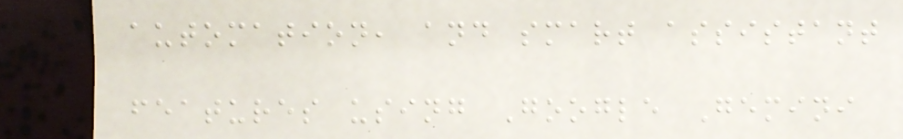automation, and smart assistant
features using Google Gemini
